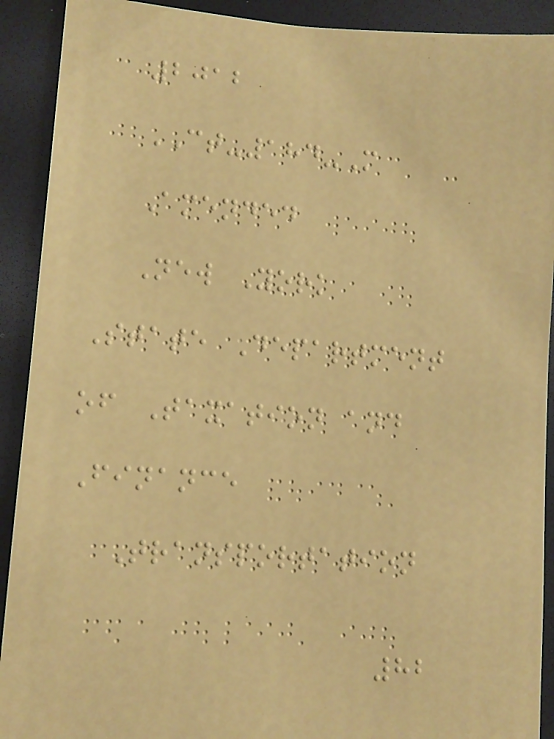2012
CT-184-M
Amended
New York
State Department
of Taxation and
Finance
Transportation
82
